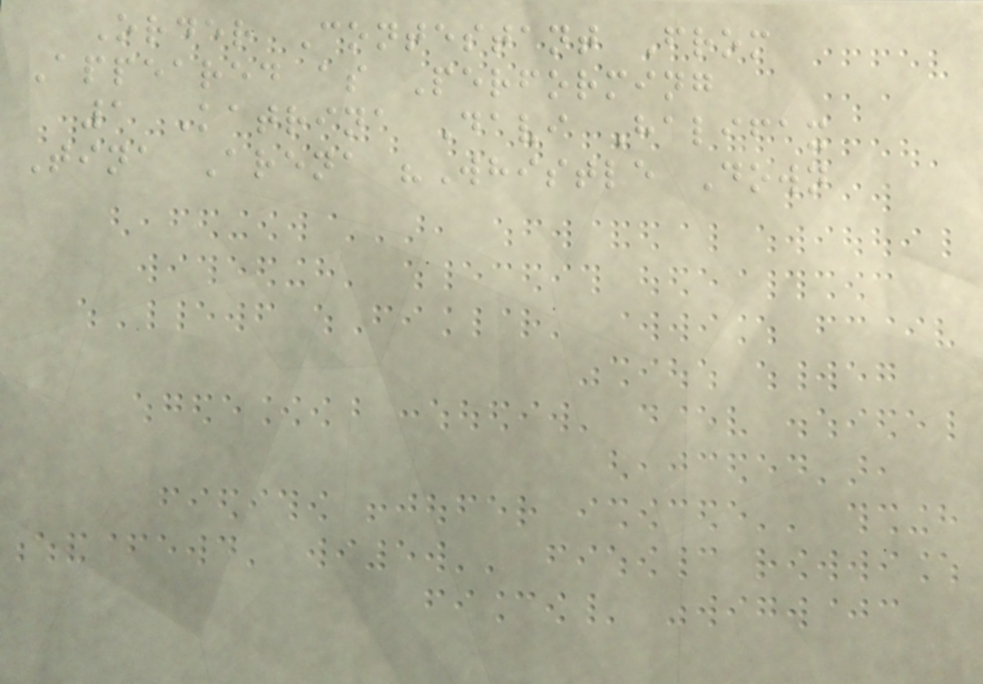Order Contestant From
Appeared as Performing
1 Katrina Davi Halifax
Tina Arena "Whistle Down
